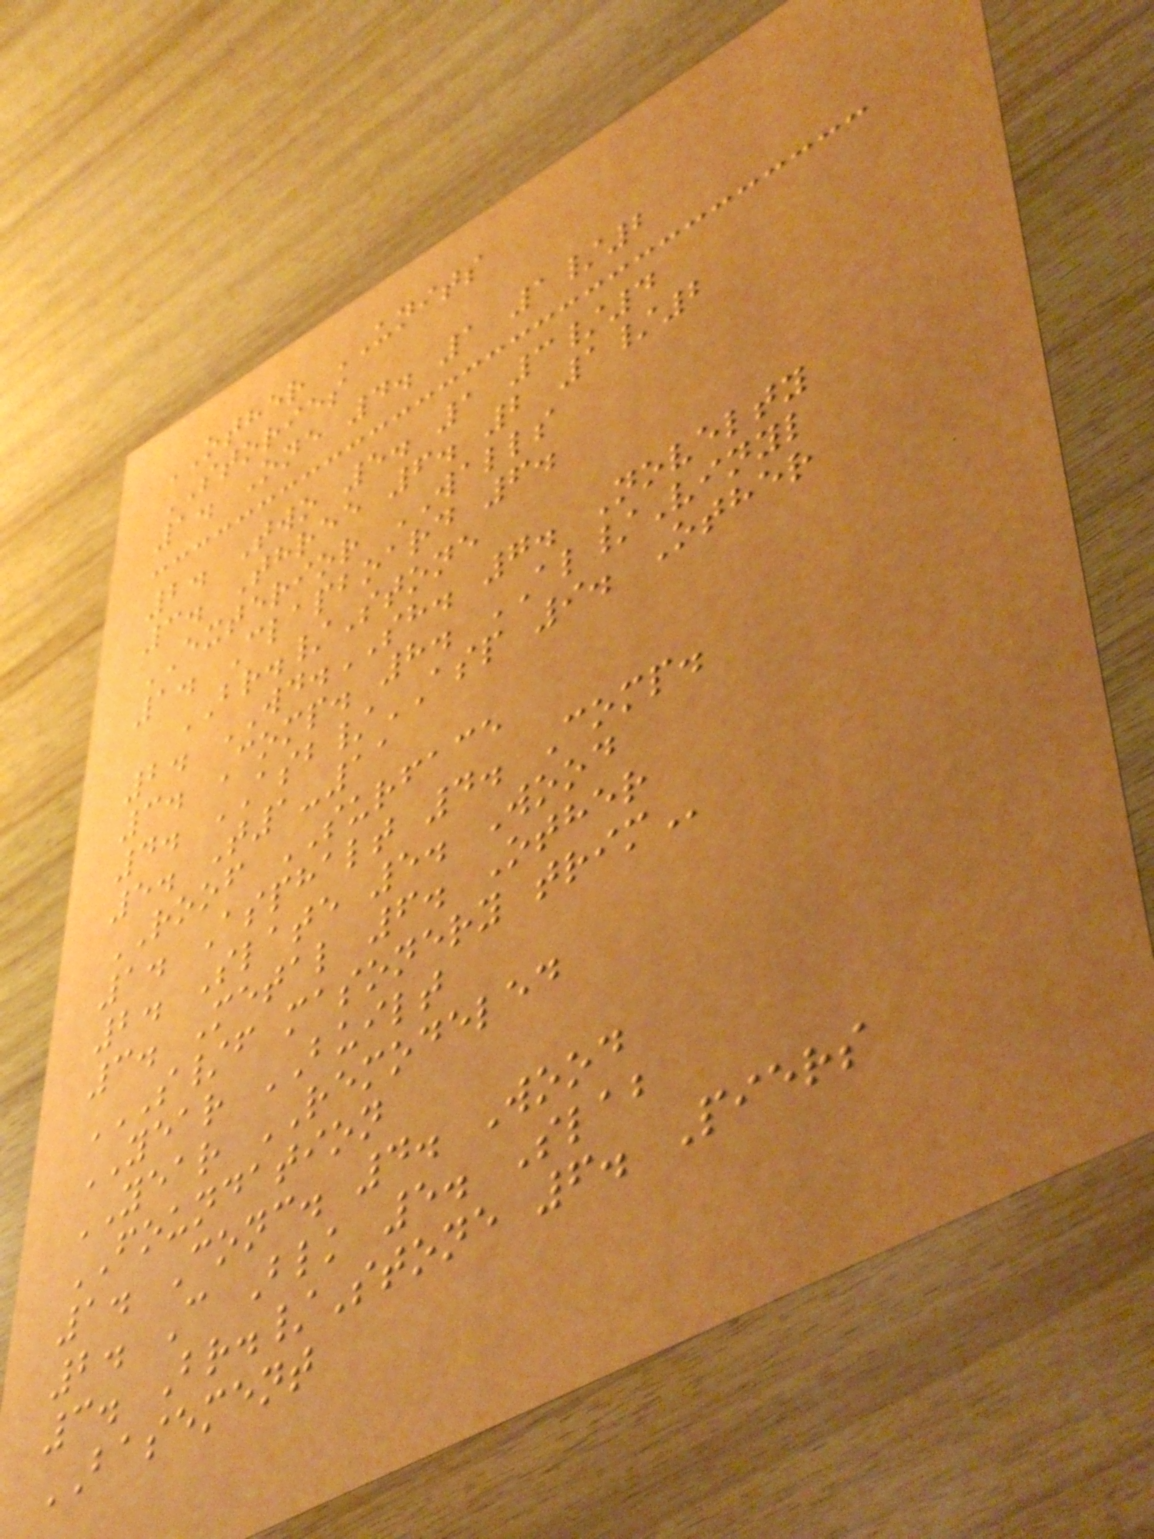OTHER UNITS
STORIES
1. One 4. 1 1/2
2. Two 5. 1 3/4
3. Three 6. 2 1/2
EXTERIOR WALLS
1. Clapboard 6.
BR./Stone
2. WD.SH. 7. Novelty
3. Comp. 8. AL/Vinyl
4. ASB/ASP 9. Other
5. T1-11
ROOF SURFACE
1. Asphalt 4. Comp.
2. Slate 5. Wood
3. Metal 6. Other
S/F MASONERY TRIM
YEAR BUILT
YEAR REMODELED
FOUNDATION
1. Conc. 4. Wood
2. C Blk 5. Slab
3. Br./Stone 6. Piers
BASEMENT
